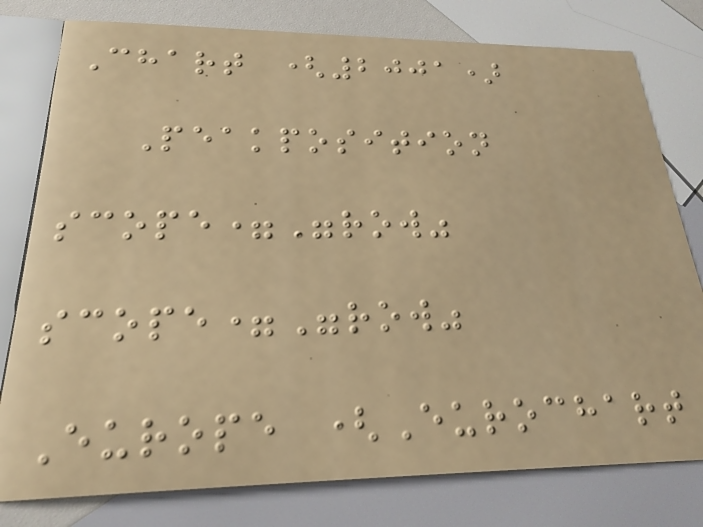Chart (2001)
Peakposition
scope="row"
scope="row"
Europe (Eurochart
